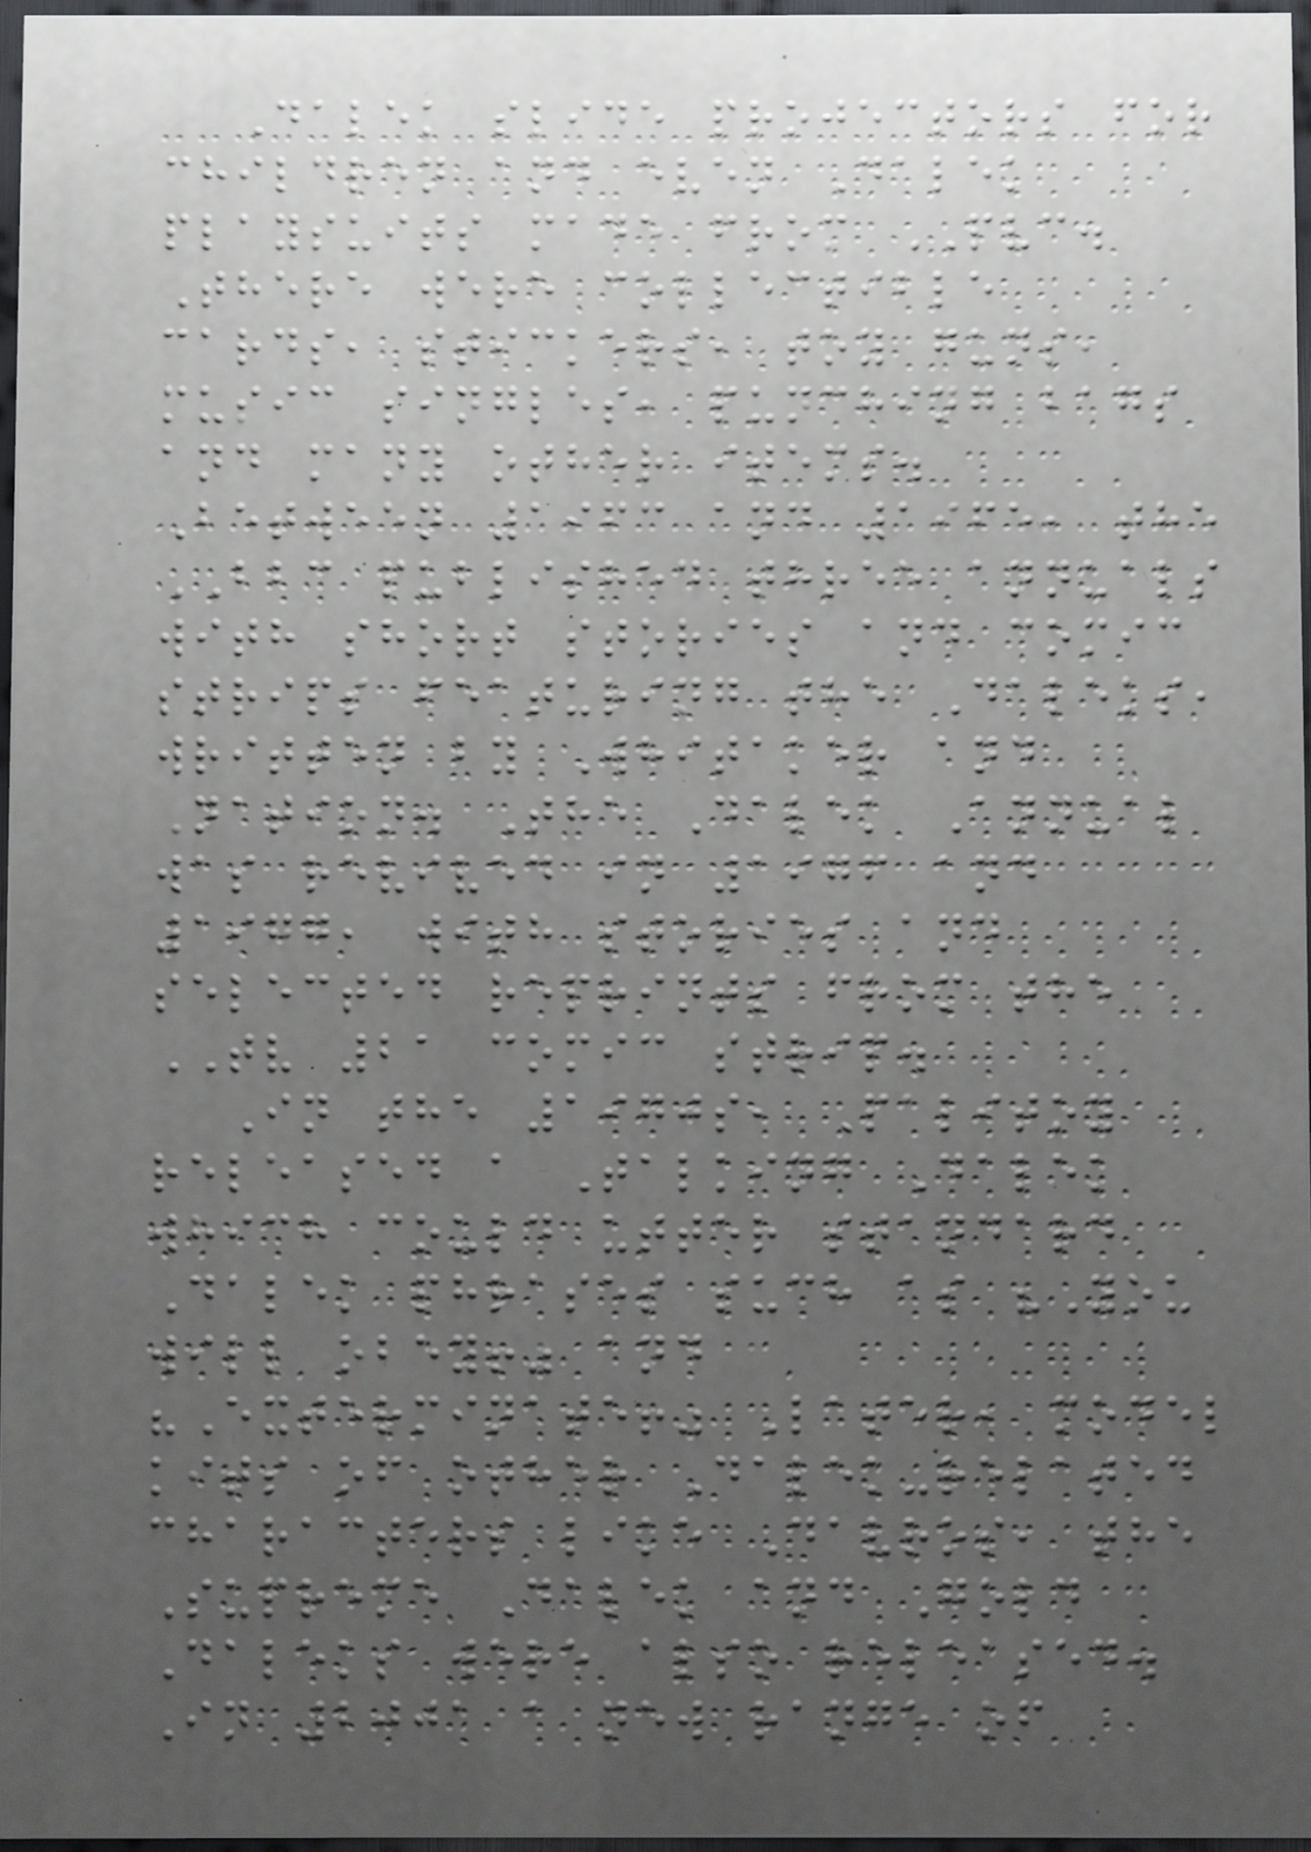Dalek slide projectors for
children and even Dalek
playsuits made from PVC.
There were collectible
cards, stickers, toy guns,
music singles, punching bags
and many other items.
Between 1963 and 1965, the
BBC published three annuals
with short stories and comic
strips featuring the Daleks,
written by Whitaker and
Nation. The Dalek Annual
was revived in 1976 and
1977, with stories and
selected reprints from the
TV 21 comic strip.
In the 1970s, Palitoy
released a Talking Dalek
which could utter standard
Dalek phrases such as "You
will obey!" and
"Exterminate!" Later, model
kits of other Dalek-related
characters like Davros, the
Supreme Dalek and Gold
Daleks were also released.
In 2001 a new range of
